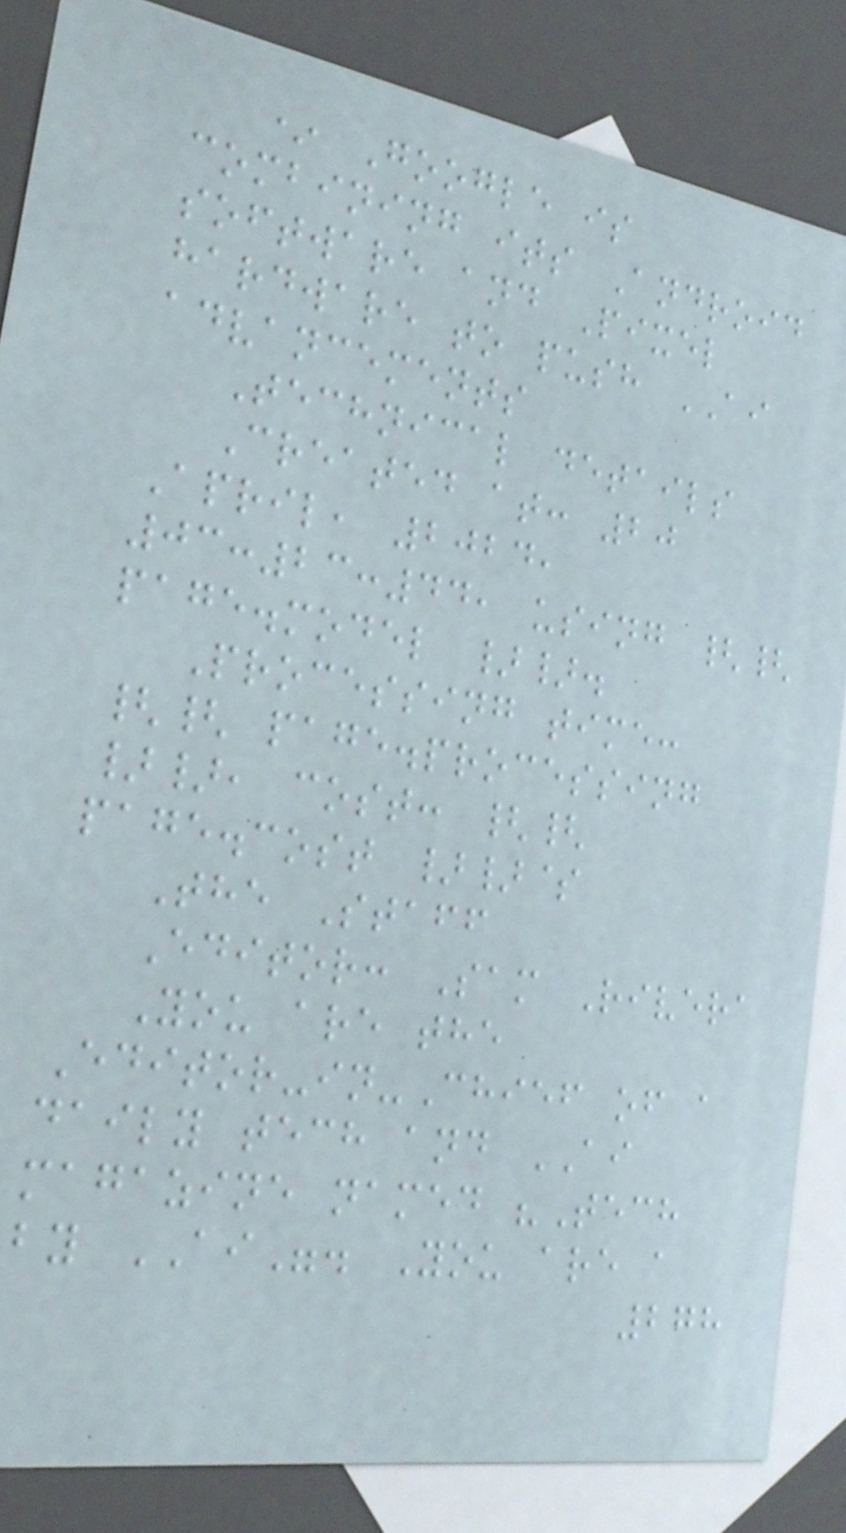* Google is
combining its Android
software and Pixel
hardware to push AI
advancements
Technical details
Created at: 20
April, 2024,
03:23:44, using {{
page.model }}.
Processing time:
{{ page.processing
}}, cost: {{
page.cost }}$
The Staff
Editor: Sam Rivera
You are the
Editor-in-Chief of a
daily tech and AI
magazine named "Tech
by AI". You are a
278
